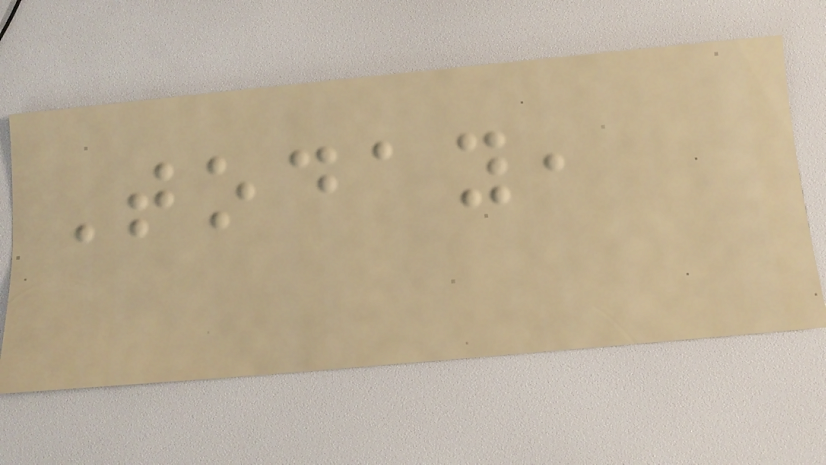Today,
